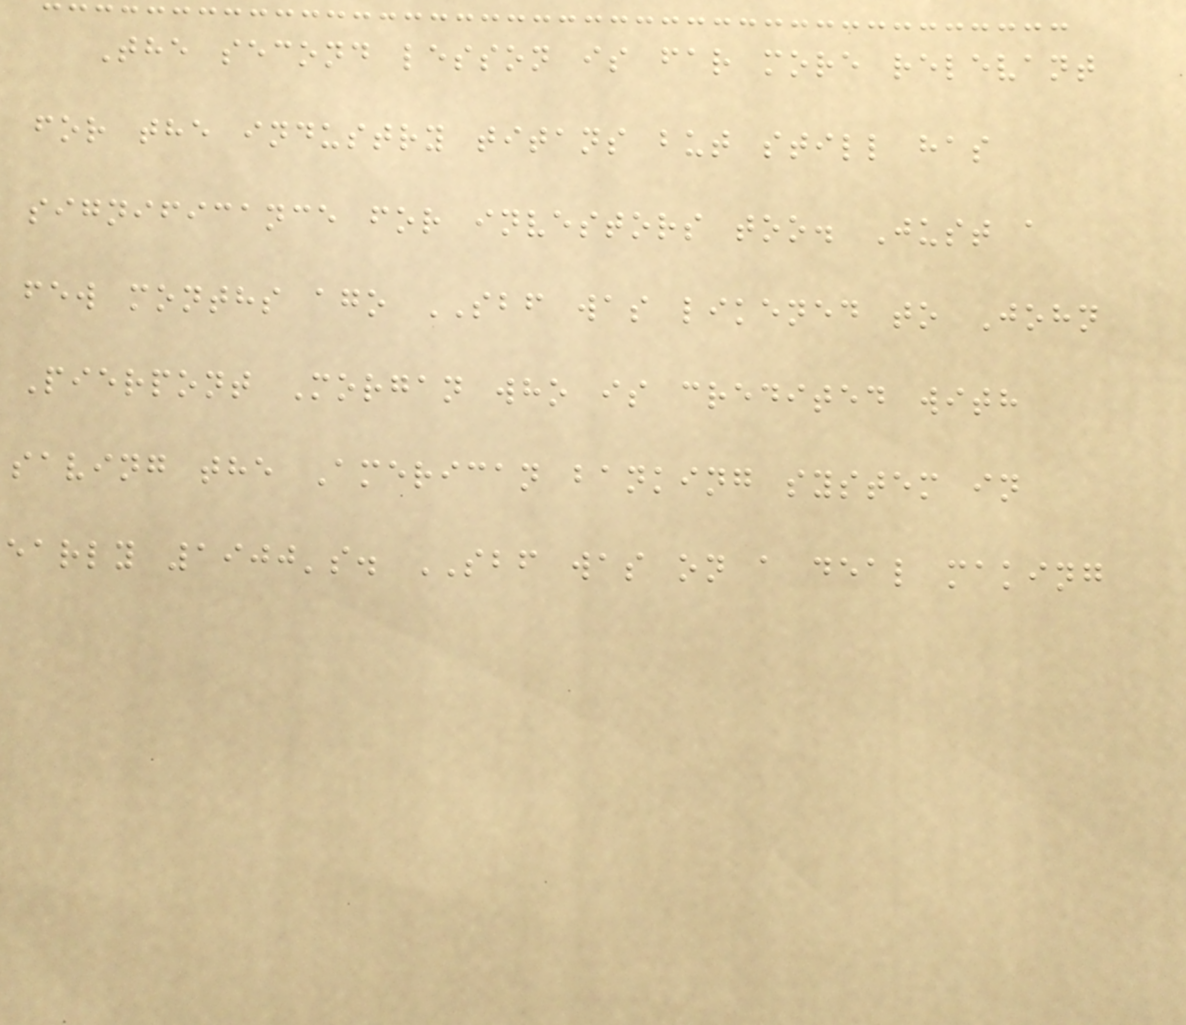The second lesson is far more relevant
for the industry titans but still has
significance for investors too. Just a
few months ago SBF was likened to John
Pierpont Morgan who is credited with
saving the American banking system in
early 1900's. SBF was on a deal making
